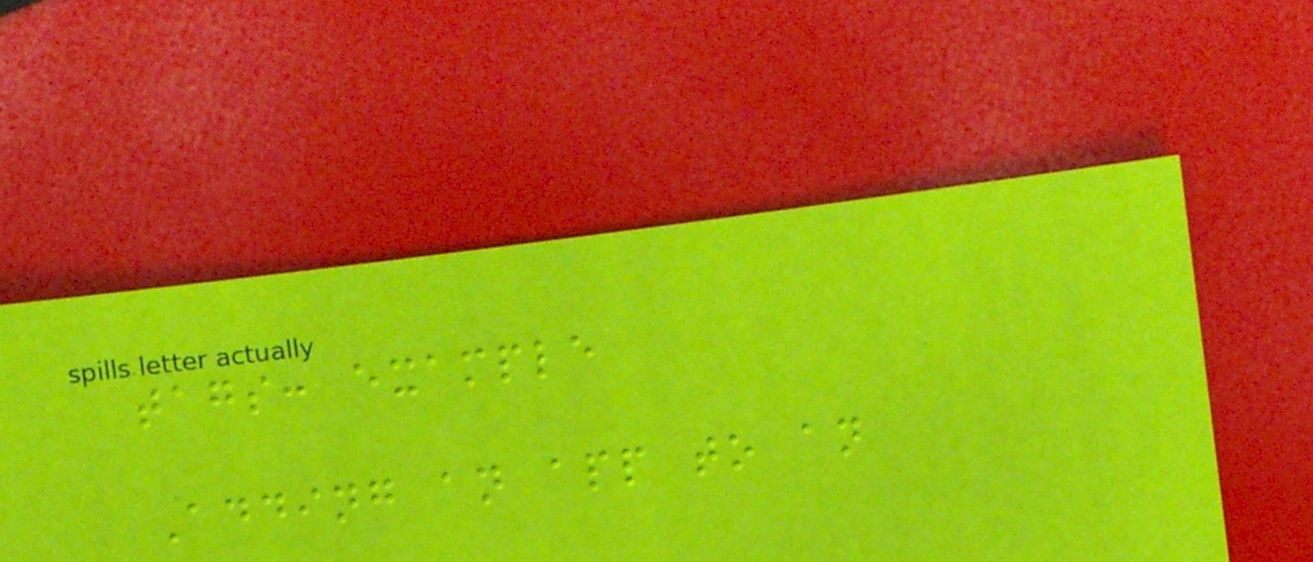tags: example
Adding an app to an
